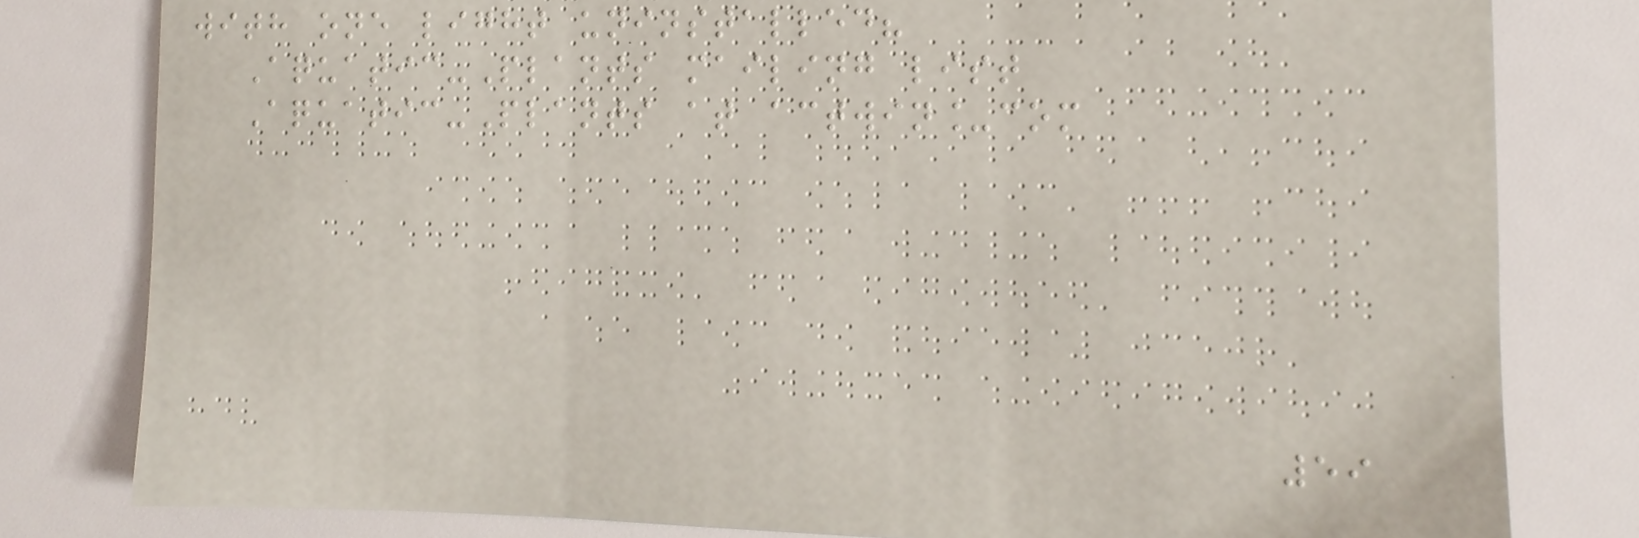with one light uninstalled?
Aquatic-Plants mailing list
Aquatic-Plants at actwin_com
59
